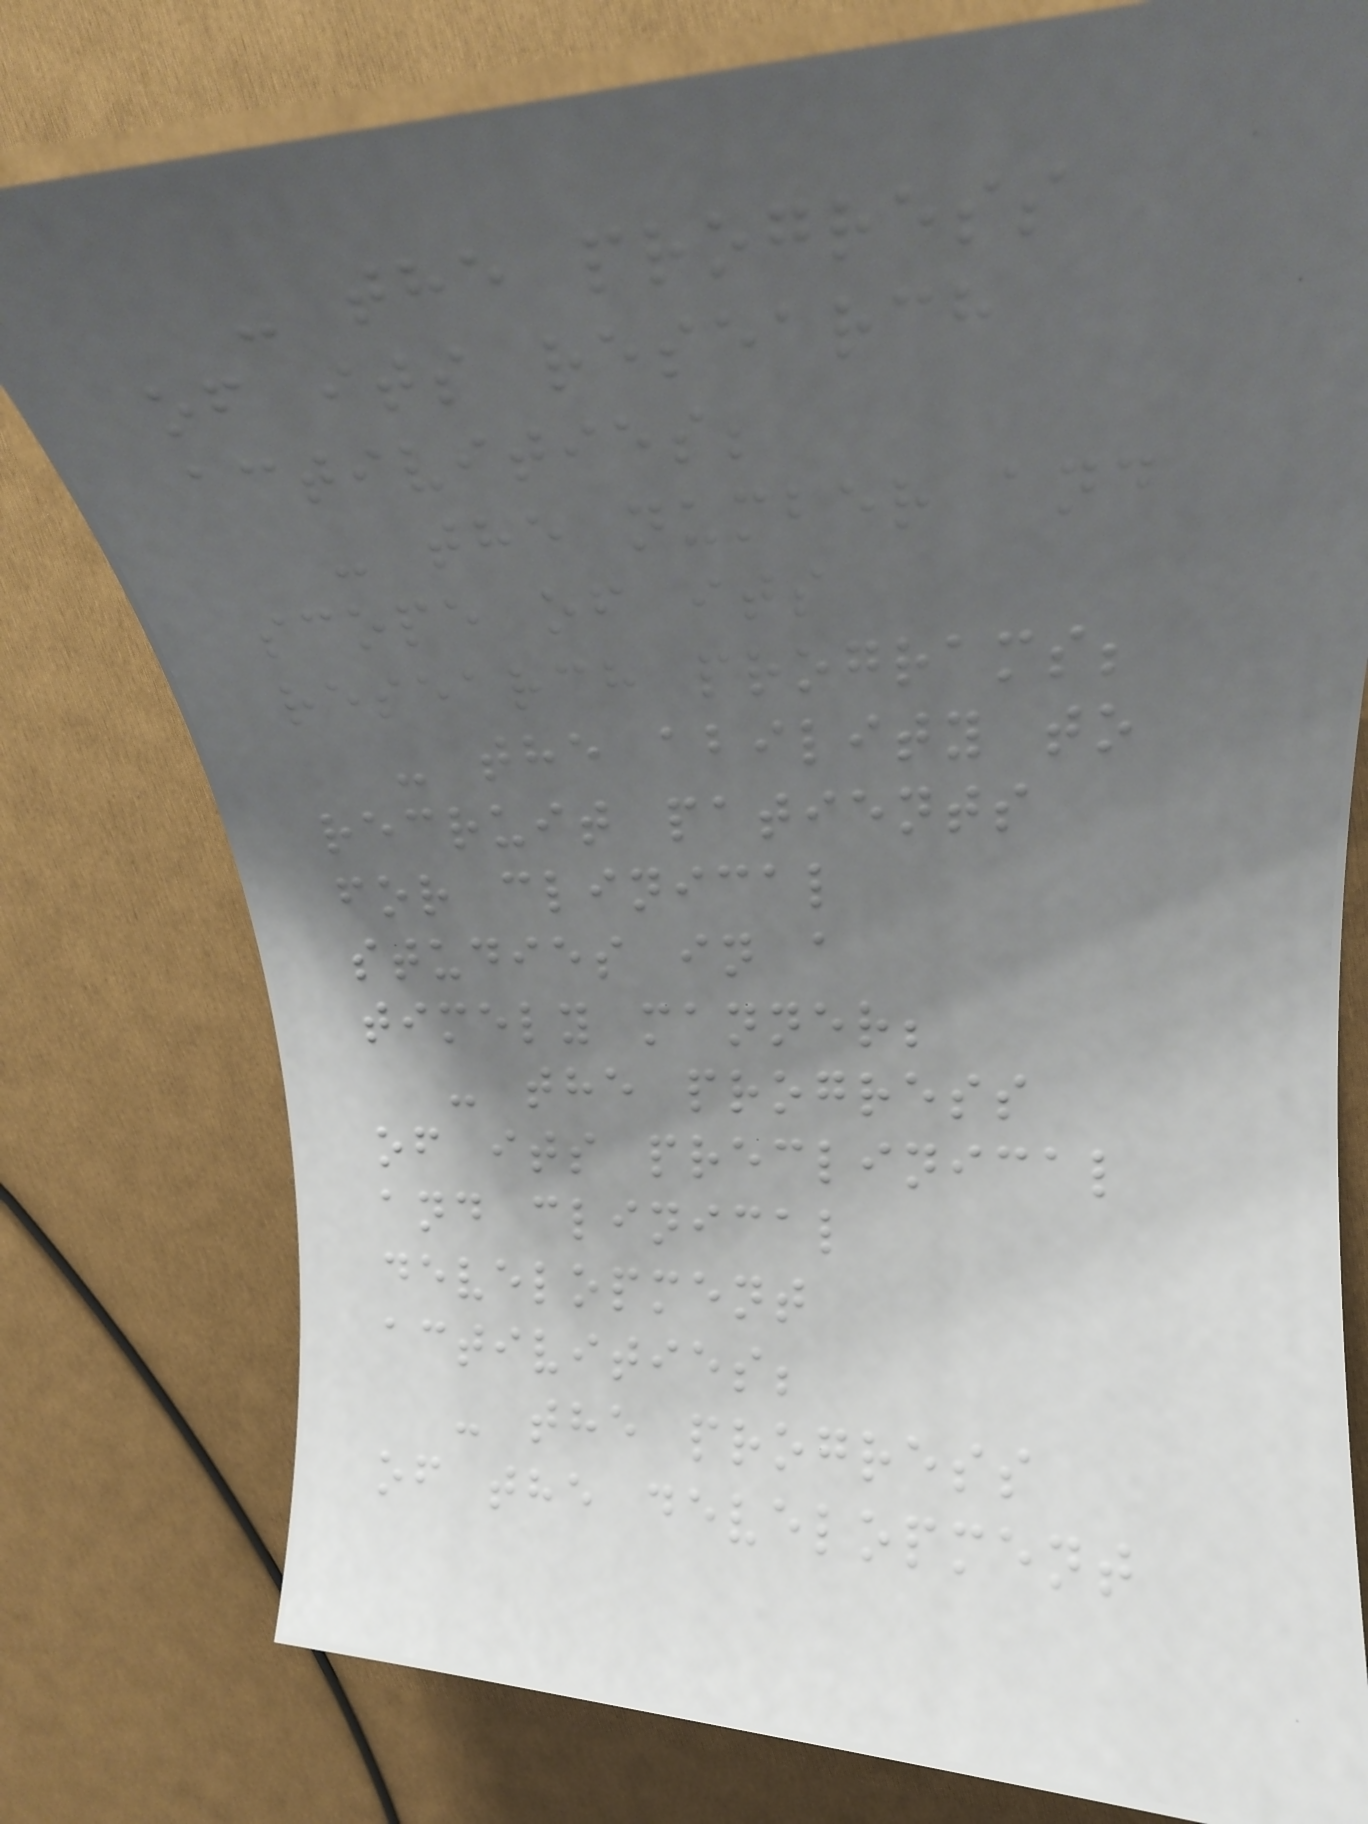- the progress
of its research
activities;
- the number and
scope of its
research programs;
- the ability to
recruit patients
for clinical
studies in a
timely manner;
- the progress
of its preclinical
and clinical
development
activities;
- the progress
of the development
